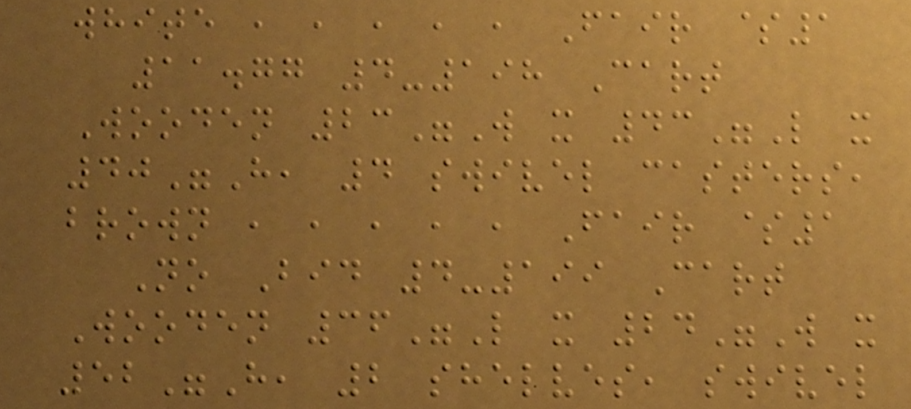white , , , , , Fair $1
11.77 4-198 Cart
Wooden 23"W x 43"L x
40"H, 4 swivel casters,
brown , , , , , Fair $1
No Bid 4-199 Cart
Wooden 36"L x 24"W x
52"H, 2 shelves, swivel
